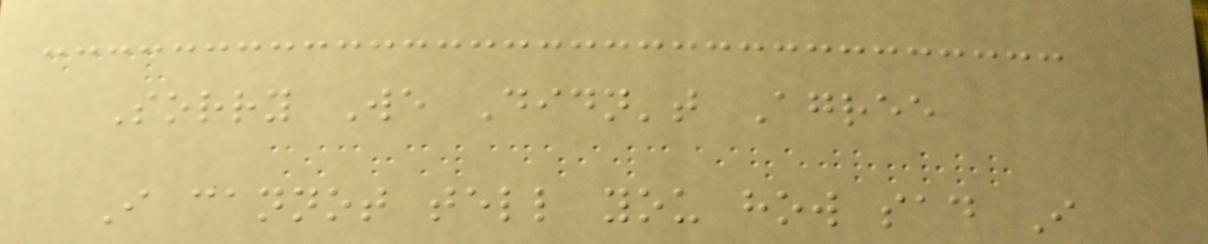Sorry We Didn't Agree
I cannot tell you how sad I
